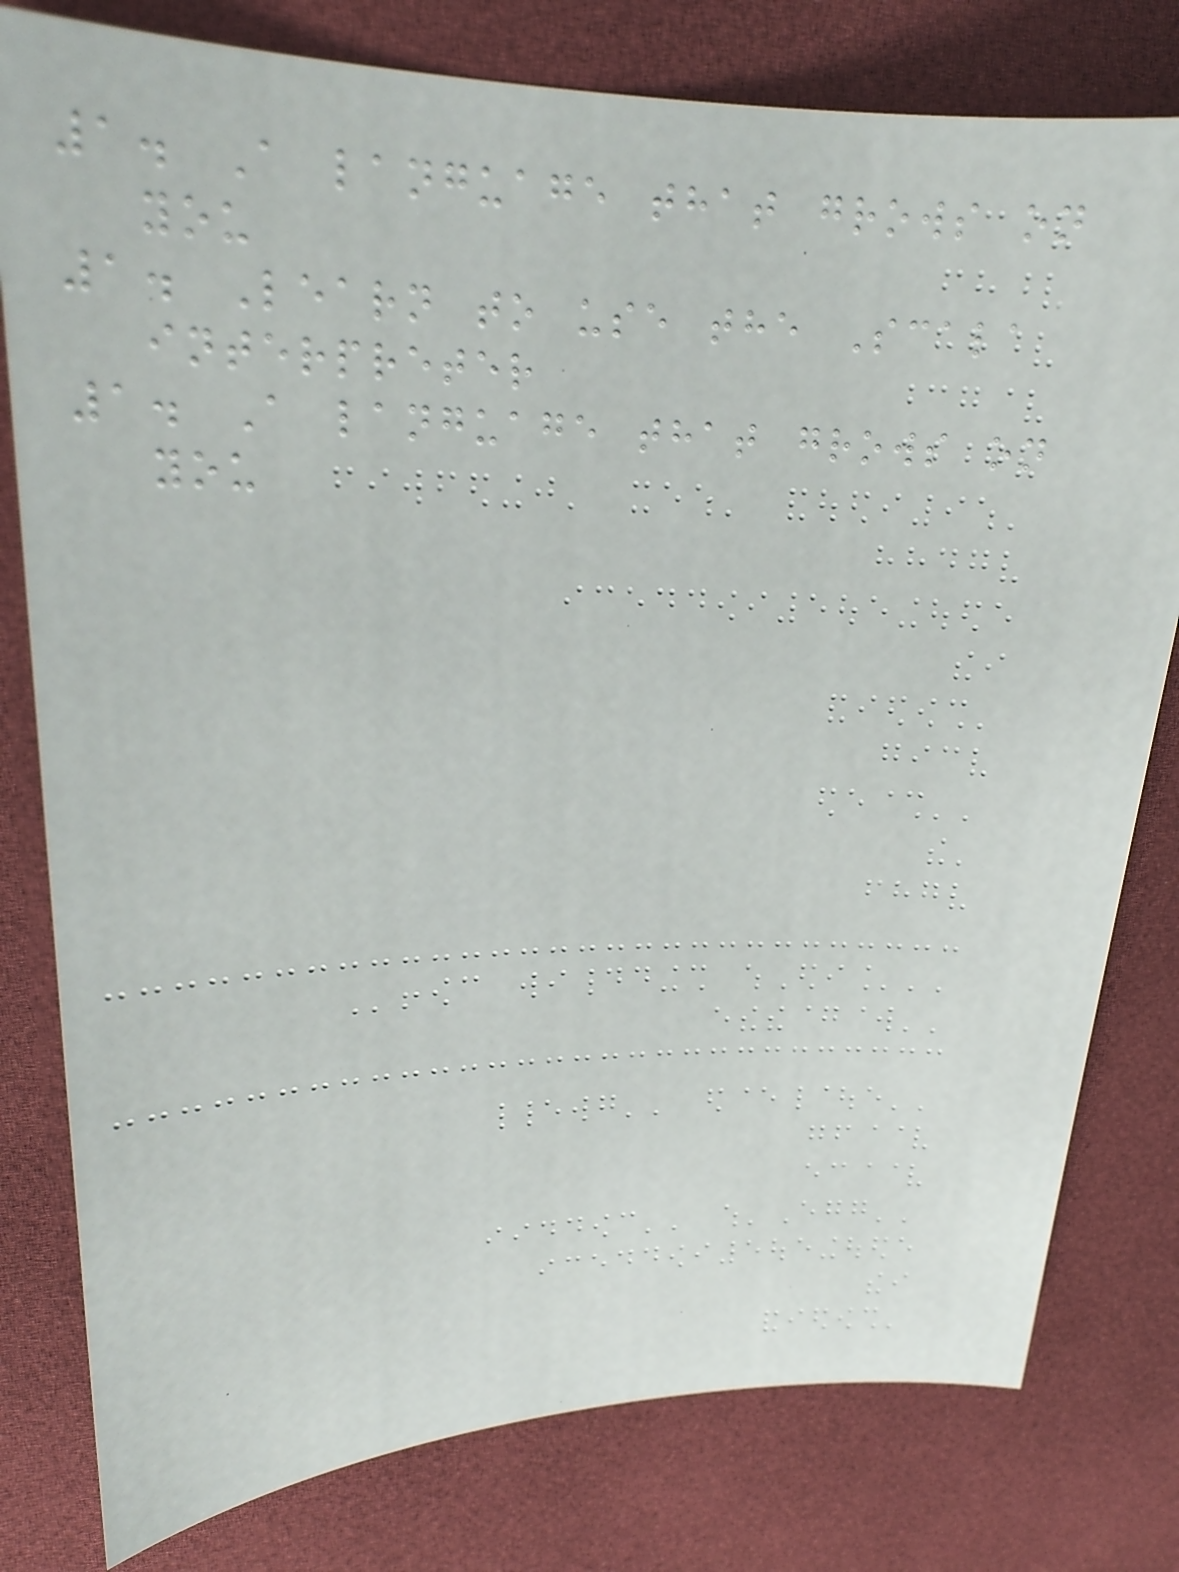1. A language that grows on
you
1. Learn to use the Scala
interpreter
1. A language that grows on
you
